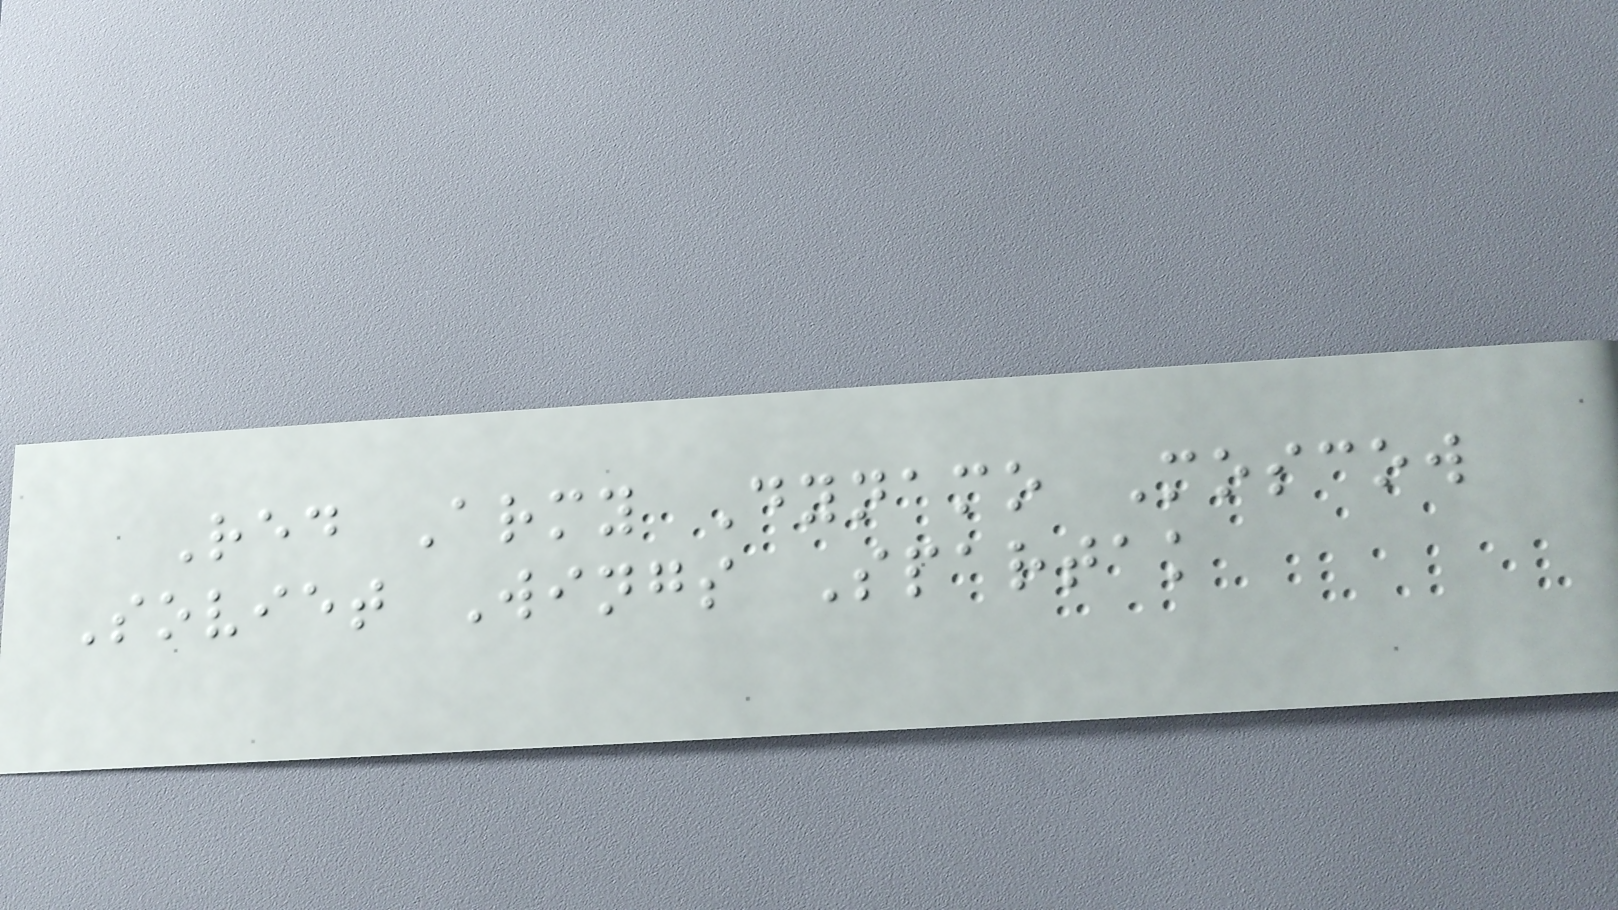Red Army Dynamo Moscow
Soviet Wings Spartak
